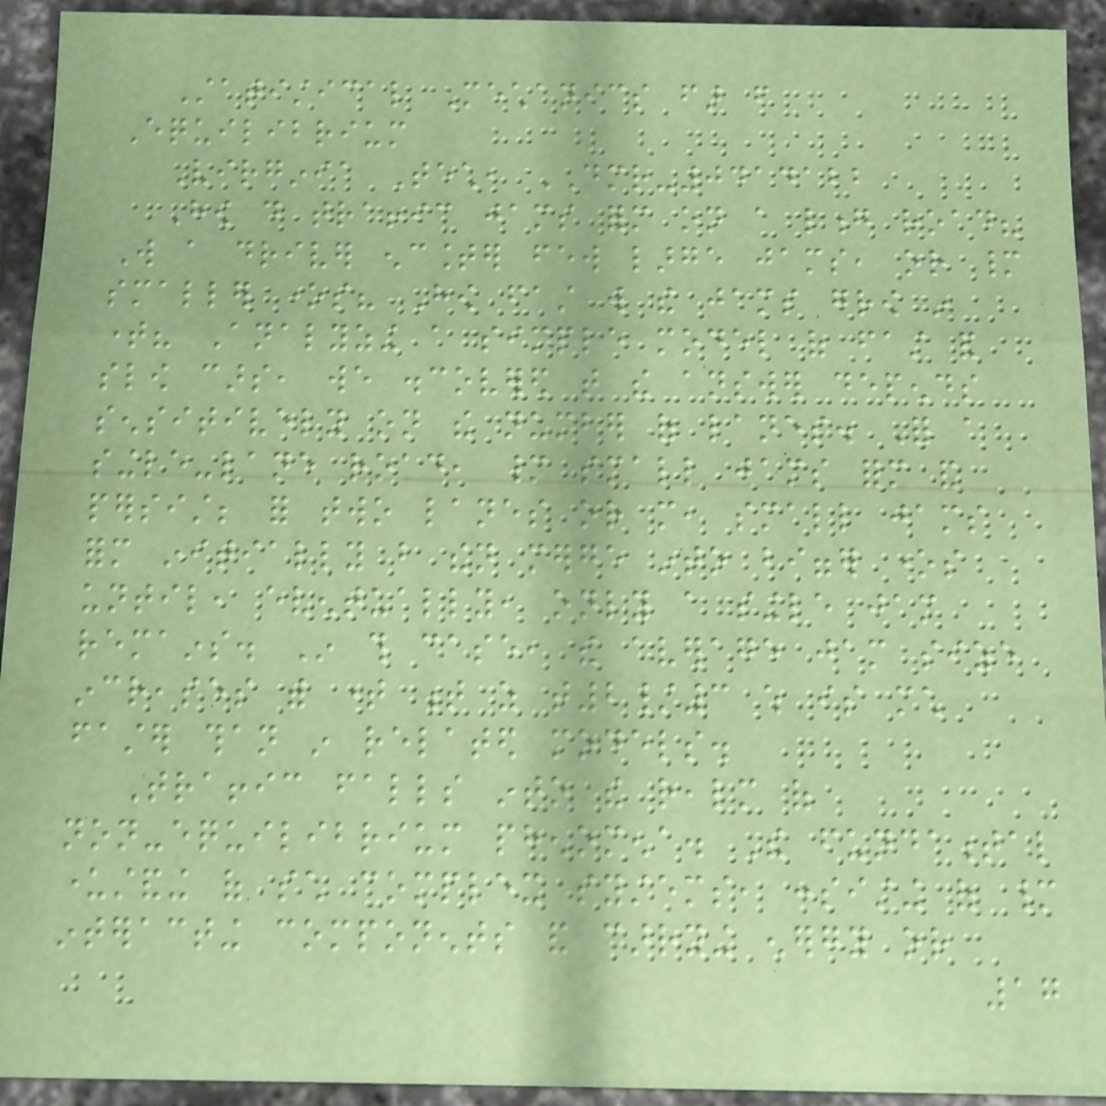Statistical Mechanics far from
Equilibrium
Virginia Tech, DMR-0414122
How do traffic jams form on a long road?
Will a driver encounter few large jams, or many
smaller ones? How fast will the jams grow in
time? Analyzing a simple model of fast and
slow cars, we discovered that the answer depends
sensitively on the number of lanes. For a
single-lane road, many small jams form and
persist; for two lanes or more, small jams
form initially but then merge into bigger ones
until, eventually, only a single jam
remains. In this case, the average jam size
increases with time t as t2/3 which is much
faster than in related models.
Traffic falls into the realm of
non-equilibrium phenomena. The fundamental
understanding of such complex systems, consisting of many
interacting components and carrying energy or
17
